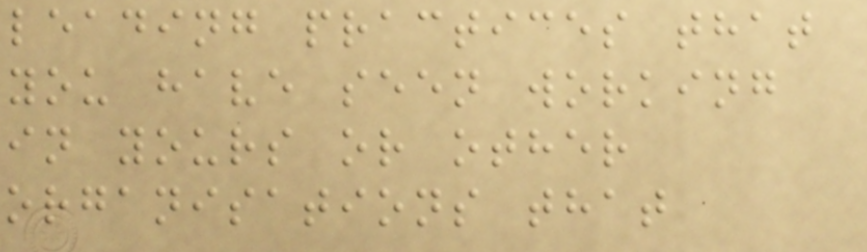leading practices that
you have seen working
in yours or other
organisations that
